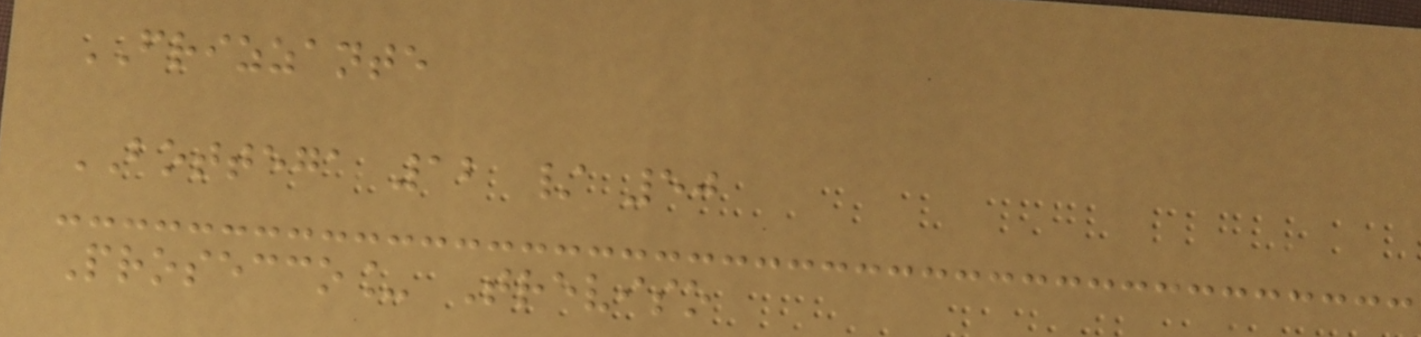FRIZZANTE
BOTTEGA 12 / 50
Prosecco_ Treviso
